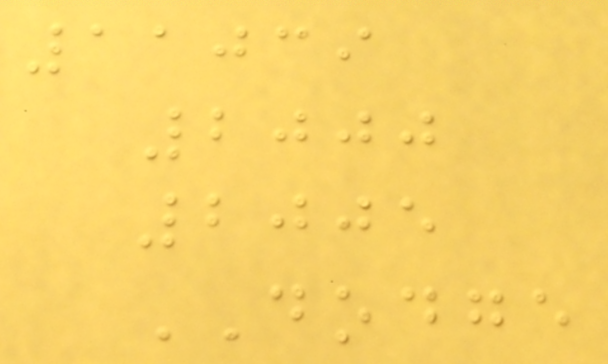11039
2000
2005
DODGE
